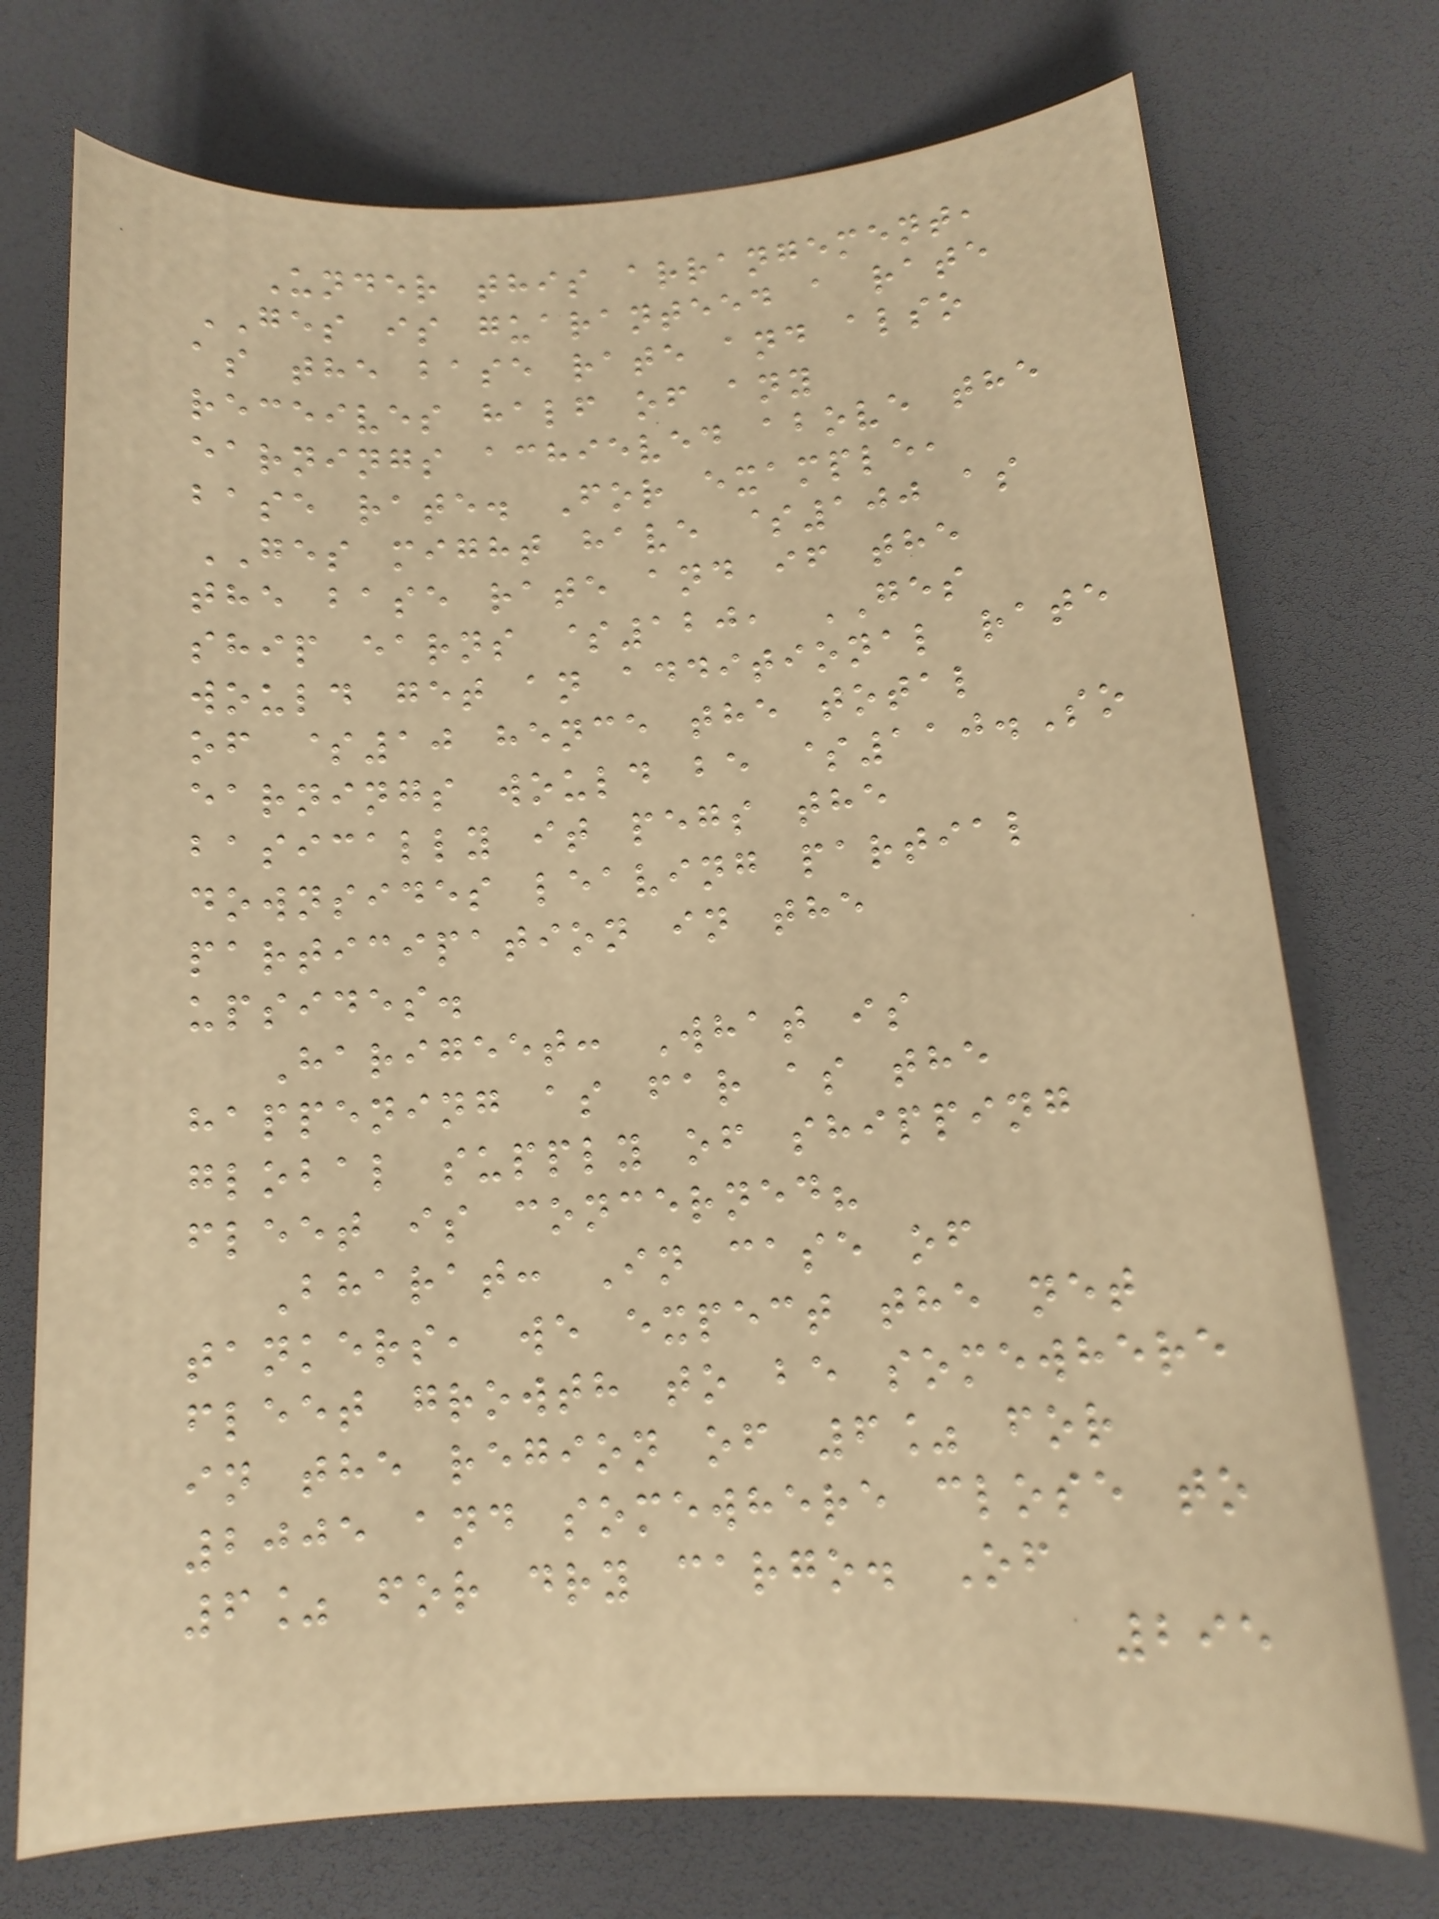Under this arrangement,
GES is guaranteed a rate
as the base rate and also
receives half of any
earnings achieved above the
base rate. For example,
GES might have $100 as
the base rate and if the
ship earns $120, GES
would get an additional rate
of $10 hence the total
earnings would be $110.So
basically it pegs the
downsides leaving partial
participation in the
upsides.
Harigeet: What is
happening as far as the
global supply of shipping
fleet is concerned?
Bharat: In case of
tankers, we expect the net
fleet growth to be somewhere
in the region of 6% for
2005 and somewhere close to
6% for dry cargo. Of
295
